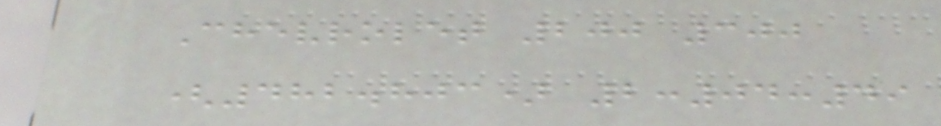Chevrolet 200 300
(482.803) 2:04:49
